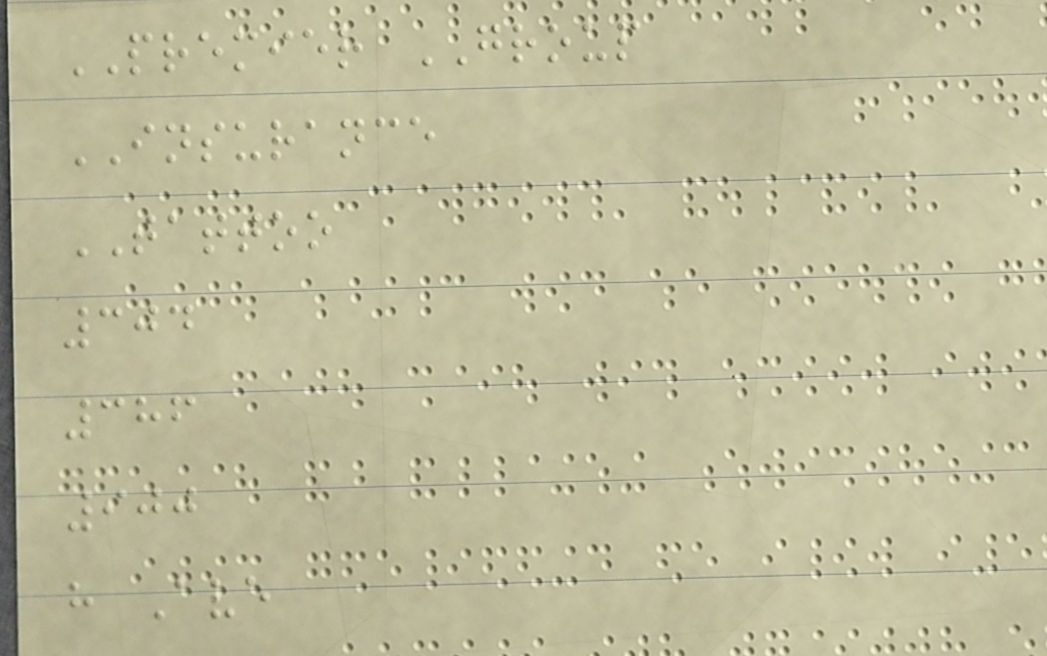PREMIER GROUP
INSURANCE
TATTOO
304
386
900
h Ave
